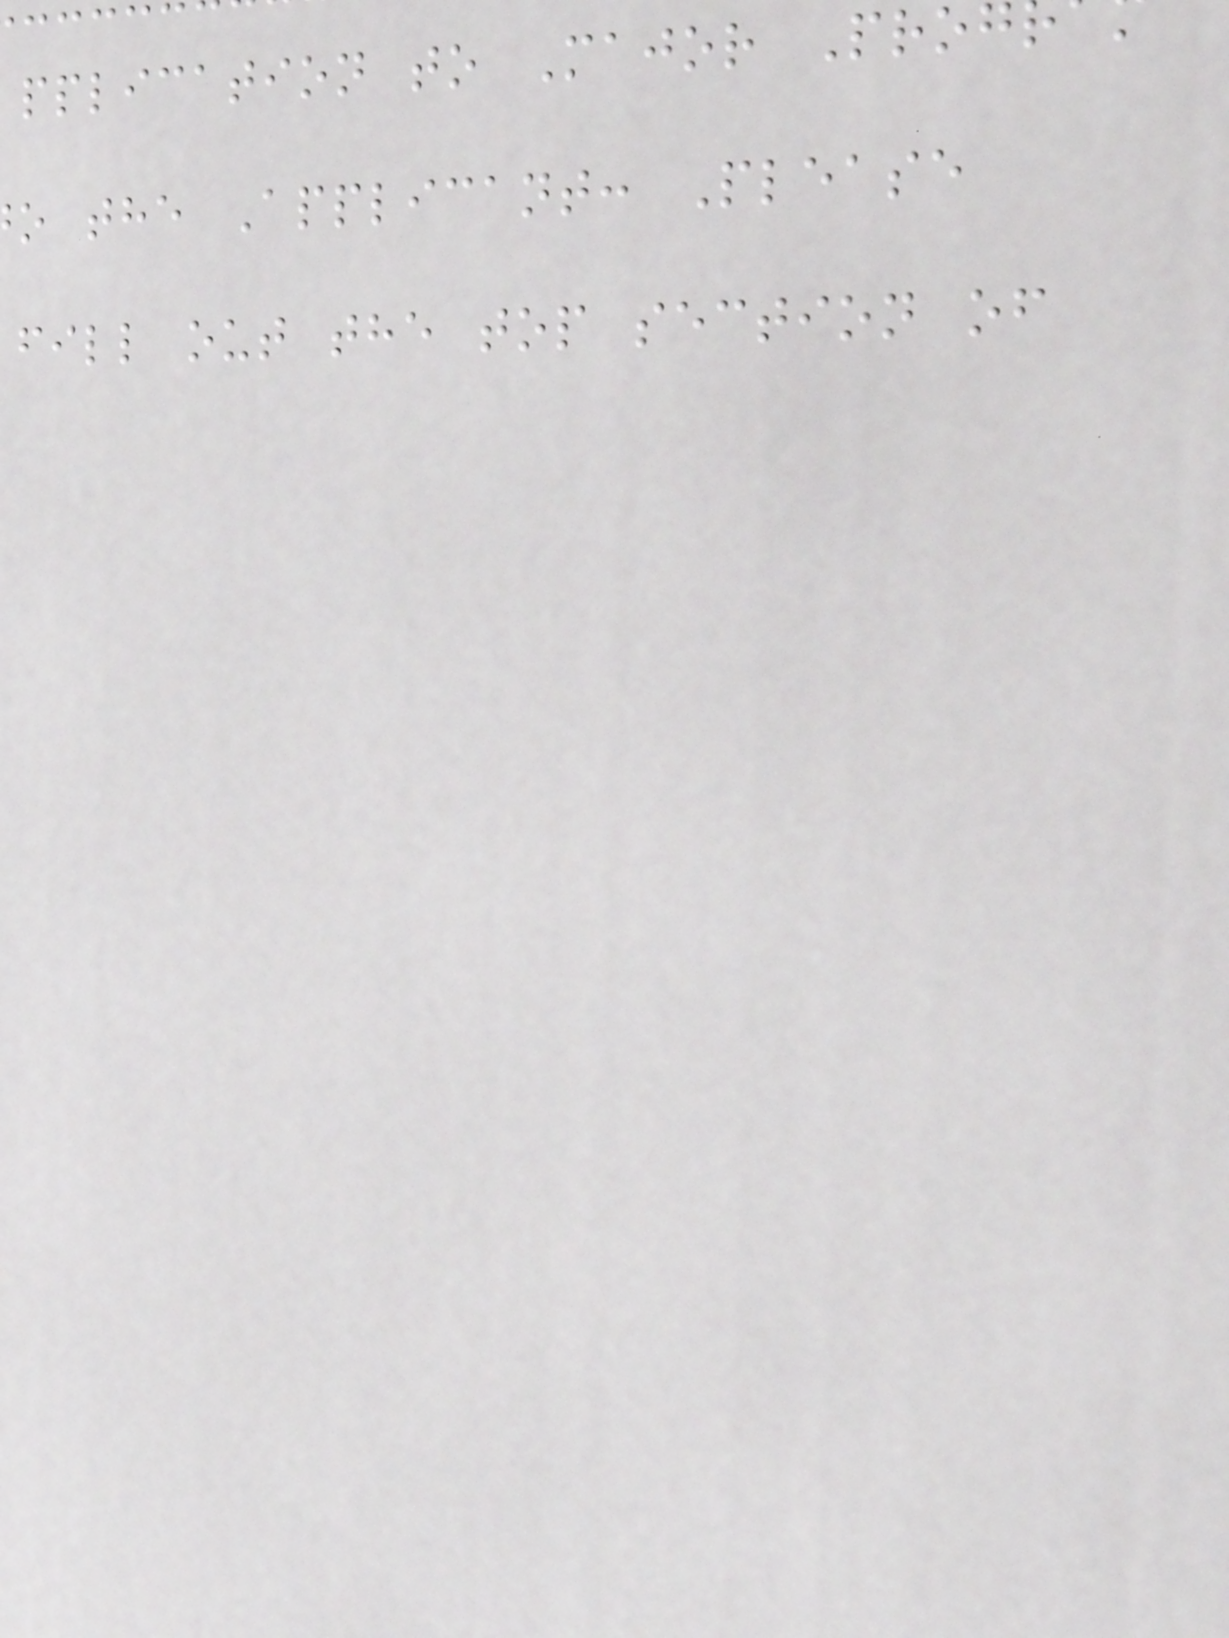pplication to Major Pro
o the Applicant: Please
fill out the top section of
